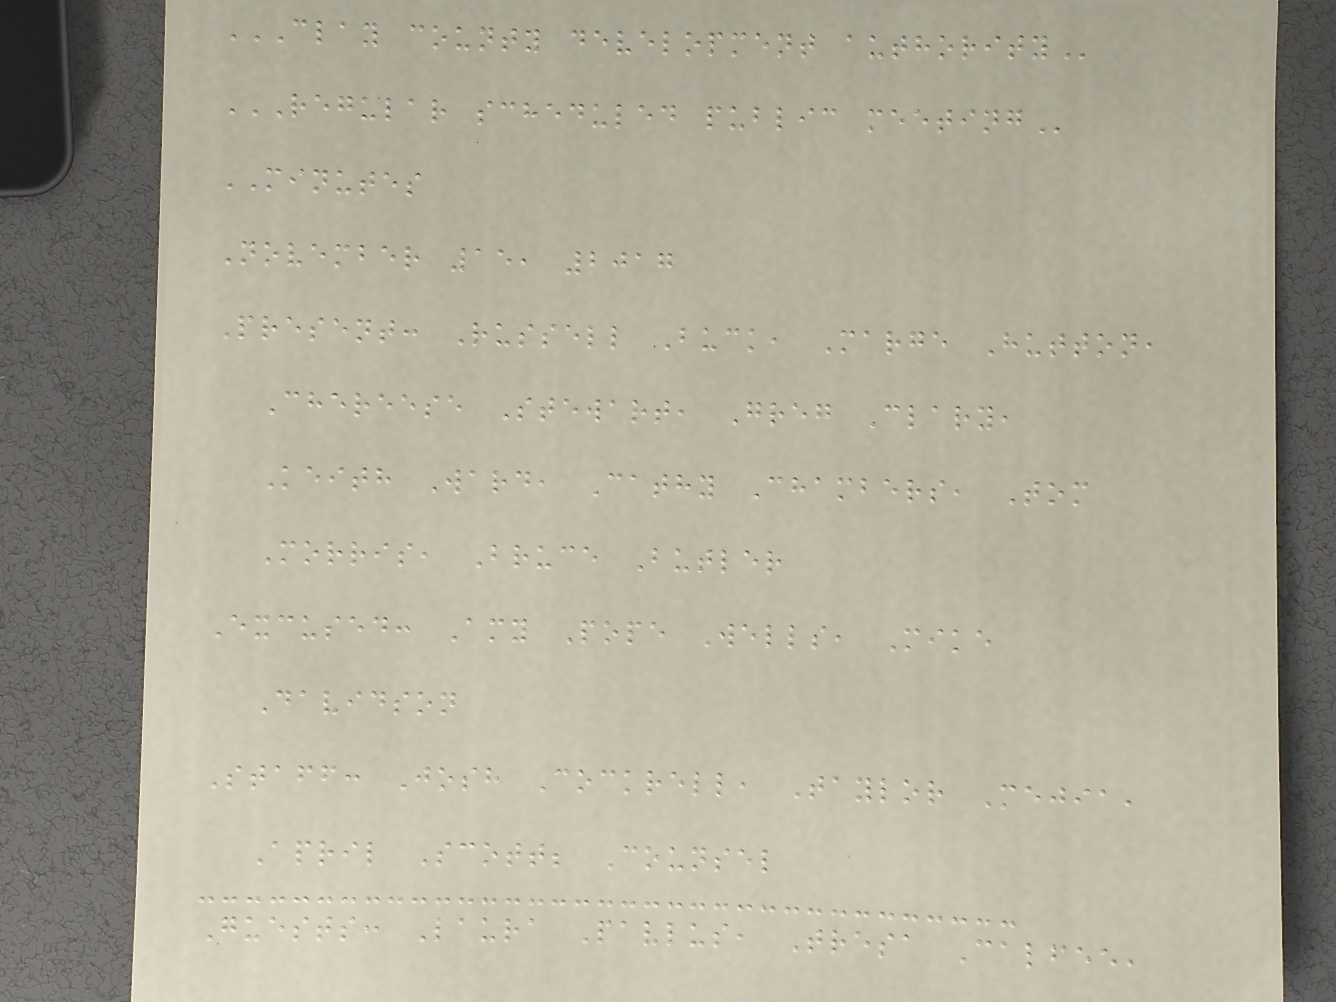CLAY COUNTY DEVELOPMENT AUTHORITY
REGULAR SCHEDULED PUBLIC MEETING
MINUTES
November 15, 2017
Present: Russell Buck, Marge Hutton,
Chereese Stewart, Greg Clary,
Keith Ward, Cathy Chambers, Tom
Morris, Bruce Butler
Excused: Amy Pope Wells, Mike
Davidson
Staff: Josh Cockrell, Taylor Mejia,
April Scott; Counsel
Guests: Laura Pavlus, Tresa Calfee,
